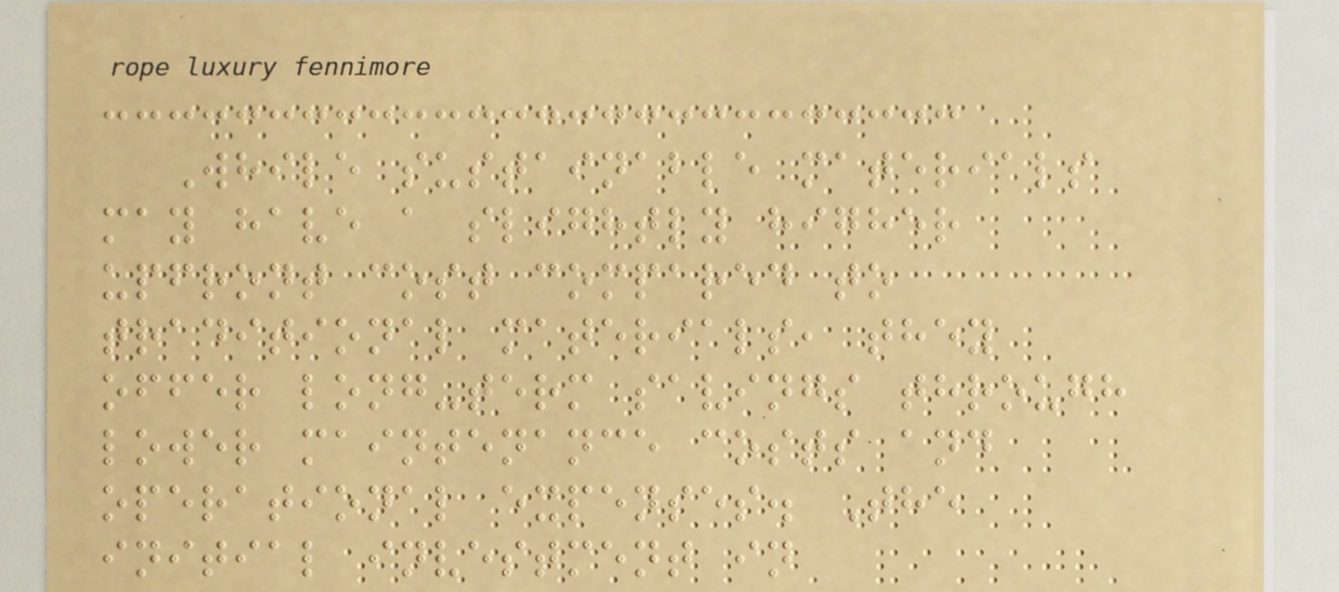While sustainable materials
may have a slightly higher
upfront cost compared to
traditional materials, they
offer long-term savings through
lower maintenance costs and
operational expenses. The
initial investment in
